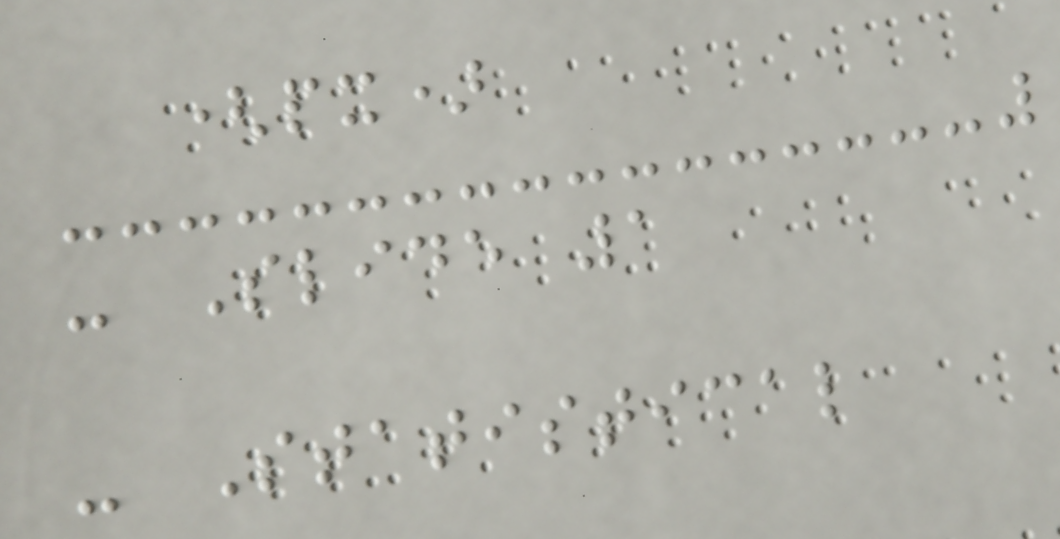(px)
- Slide 1
- Statistical
